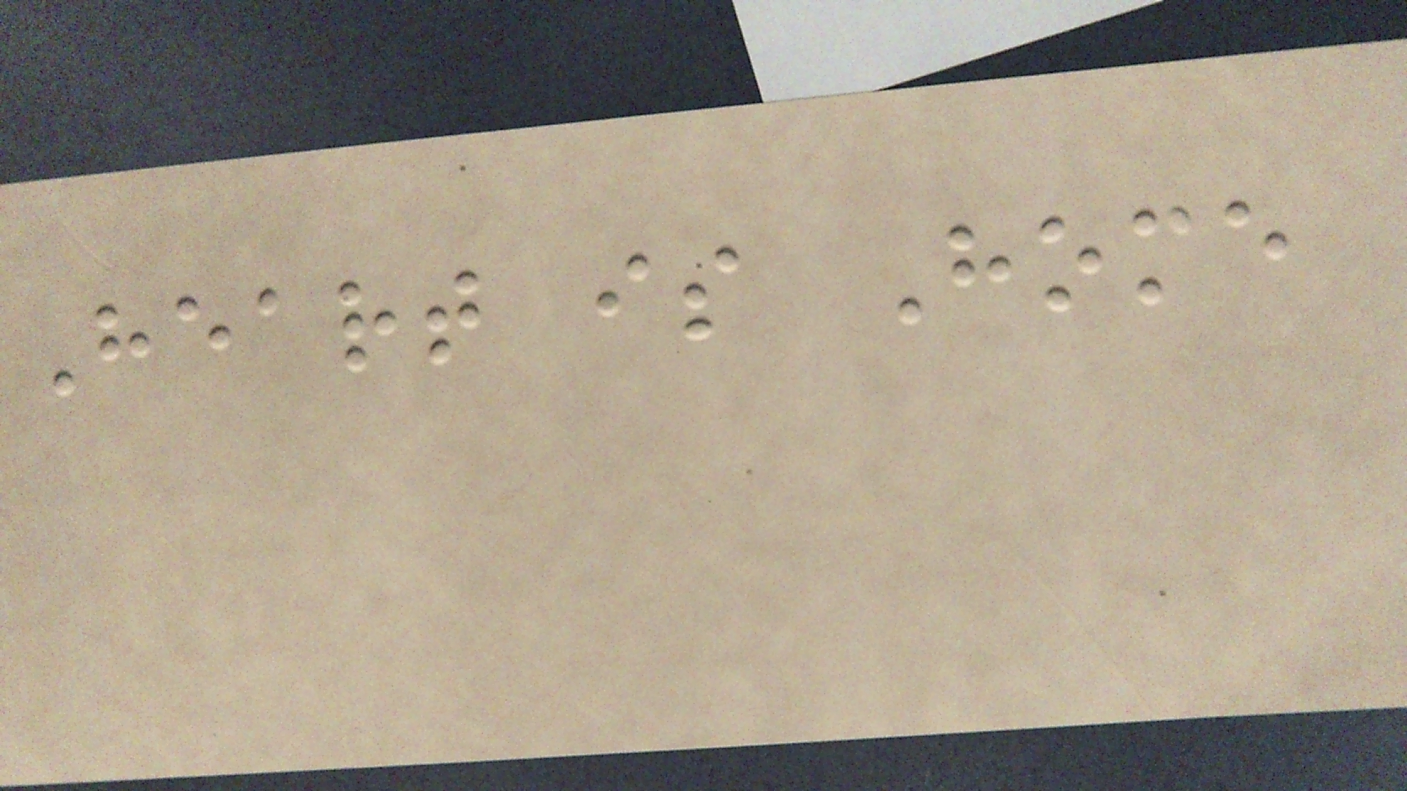Heart is Home
